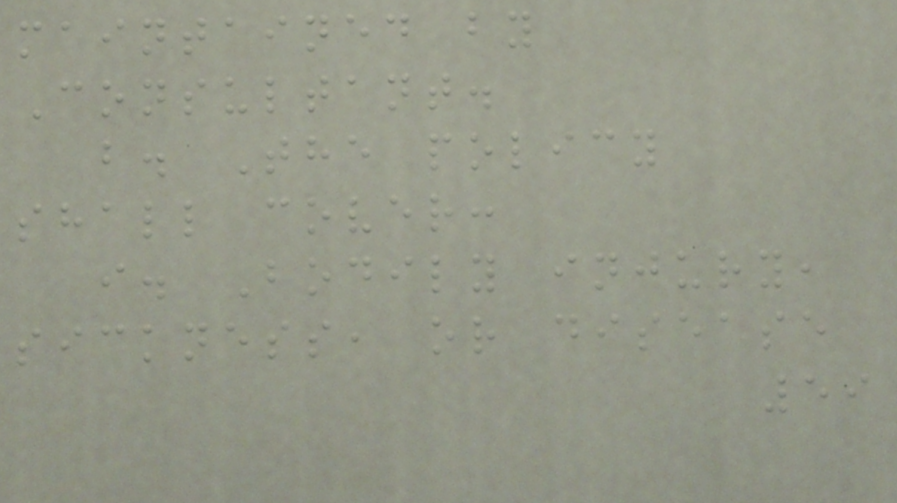maintained by
Consultant.
b. The policy
shall cover:
i. Bodily injury,
sickness, or disease
59
